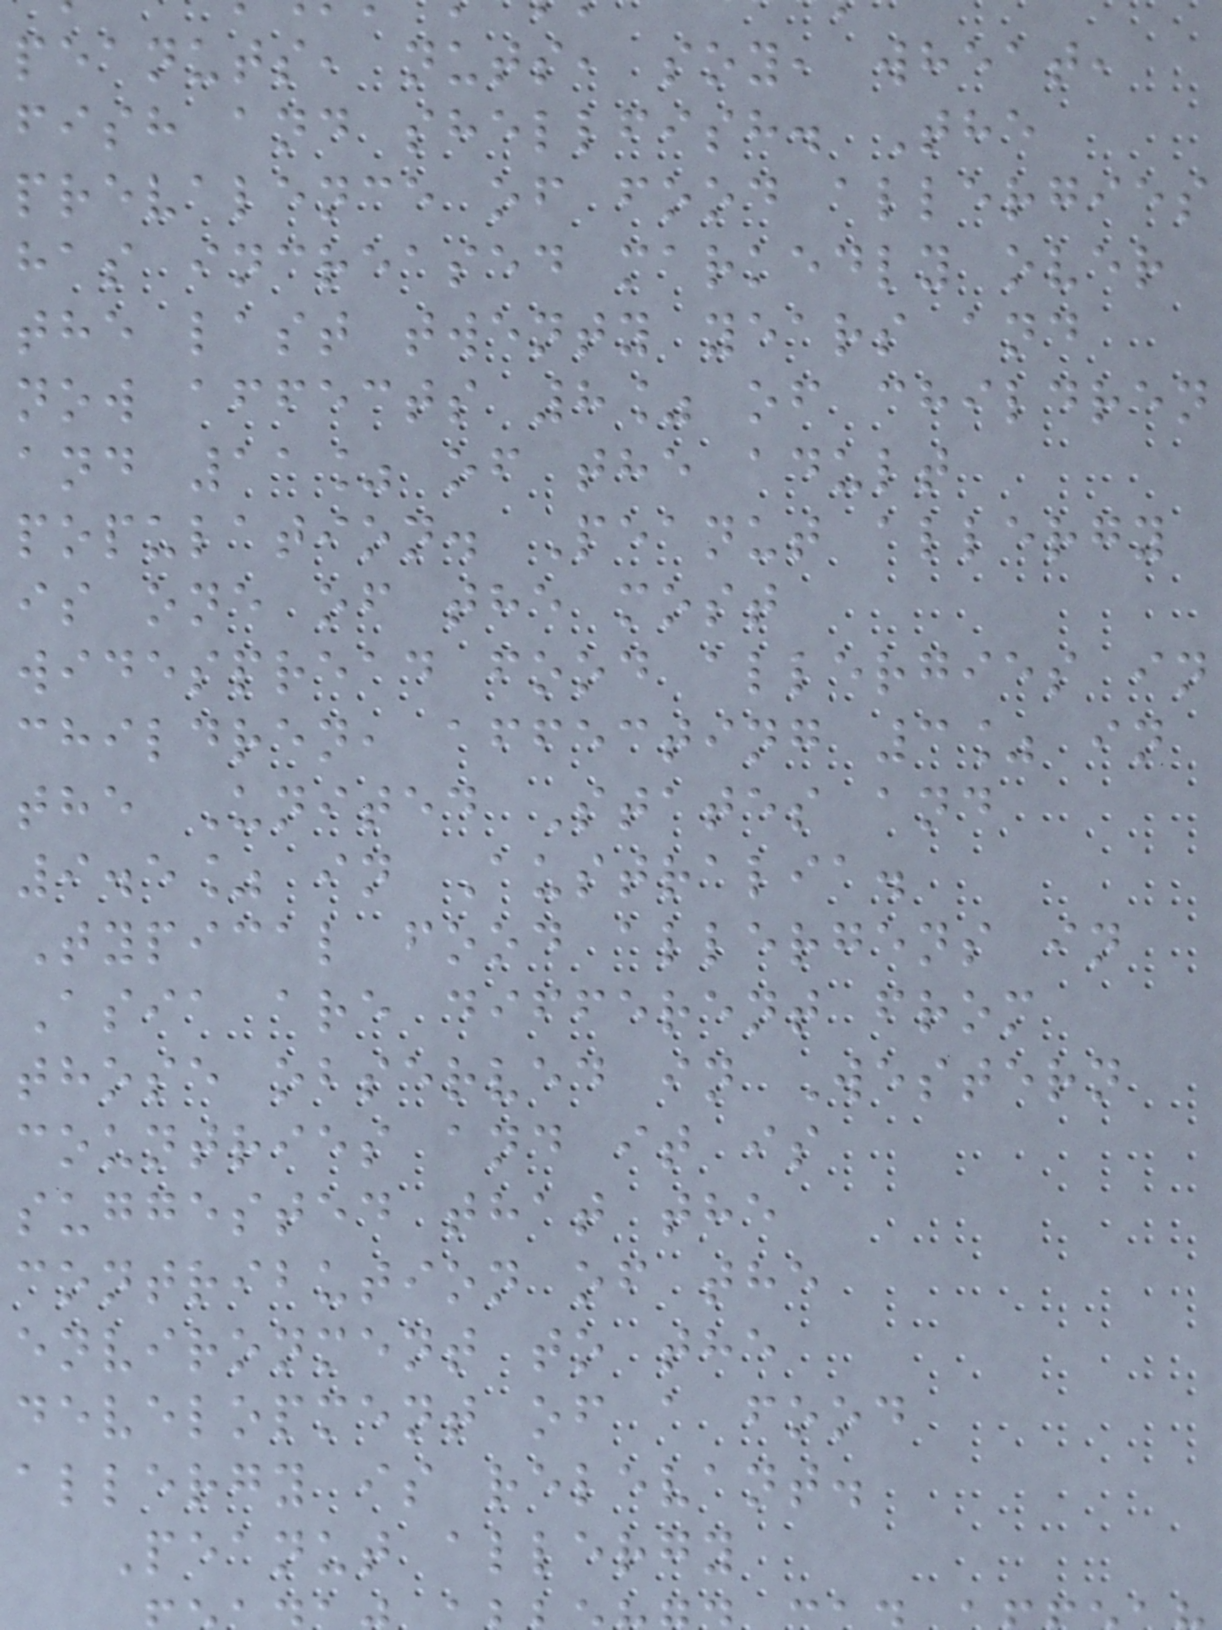peanuts, nuts, soy, wheat,
fish and shellfish. The
prevalence of food allergies
has increased markedly over
the last twenty years and
now affects 8% of children
and 11% of the adult
population. Peanut allergy
is one of the most
widespread food allergies in
children, affecting 3% in
the United States and
9.5% in Australia.
Typical food allergens in
Asia are different from
those observed in Western
countries and it is
suggested that the
contribution of the
environment to the
development of a food
allergy is relevant.
Peanut allergy
